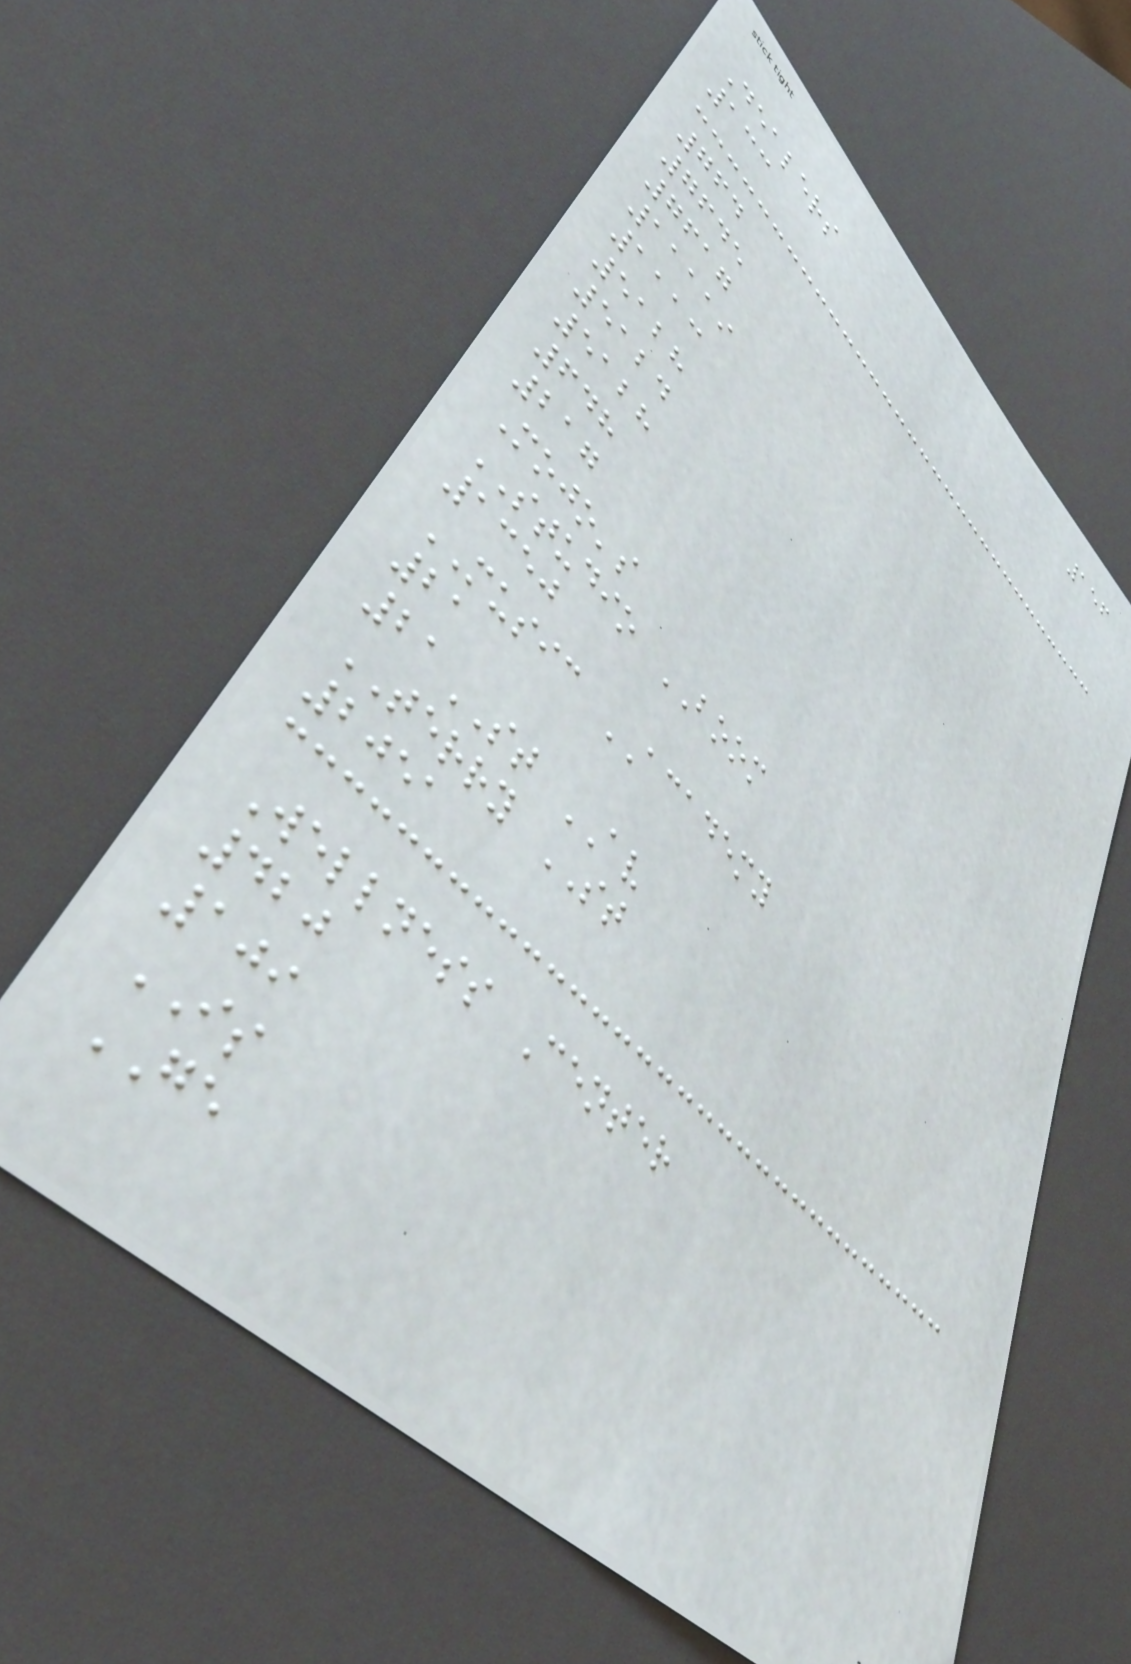156
Dealers
133
764
7645
7617
11119
1113
5128
5124
5128
648
217
Mojo's
STUDIO BOOM
1350
MUSIC ACADEMY
21
21ST AV
TERRY ST
2051
Wellness Center
420
109
IS
GE
